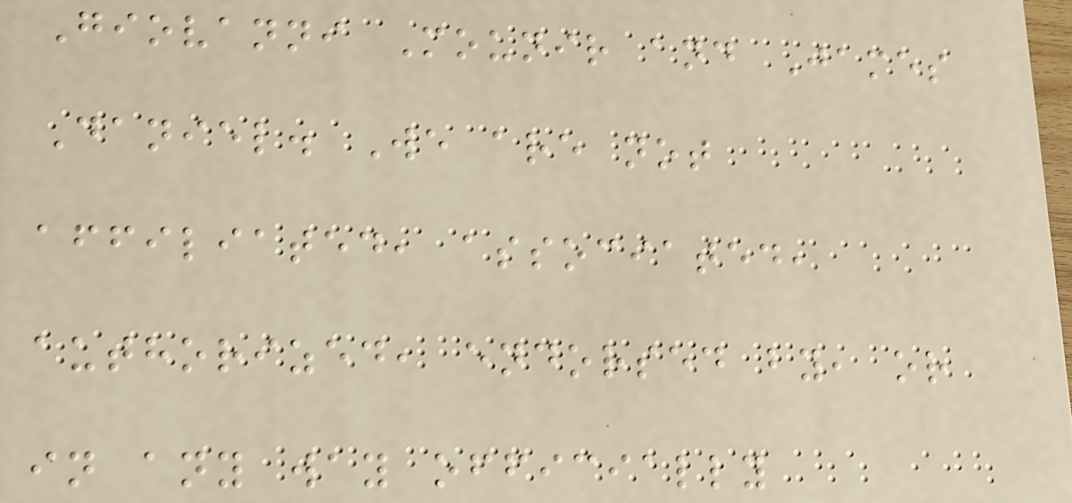Giovanni Mounir and James
Daniel. We are not
affiliated, associated,
authorized, endorsed by, or
in any way officially
